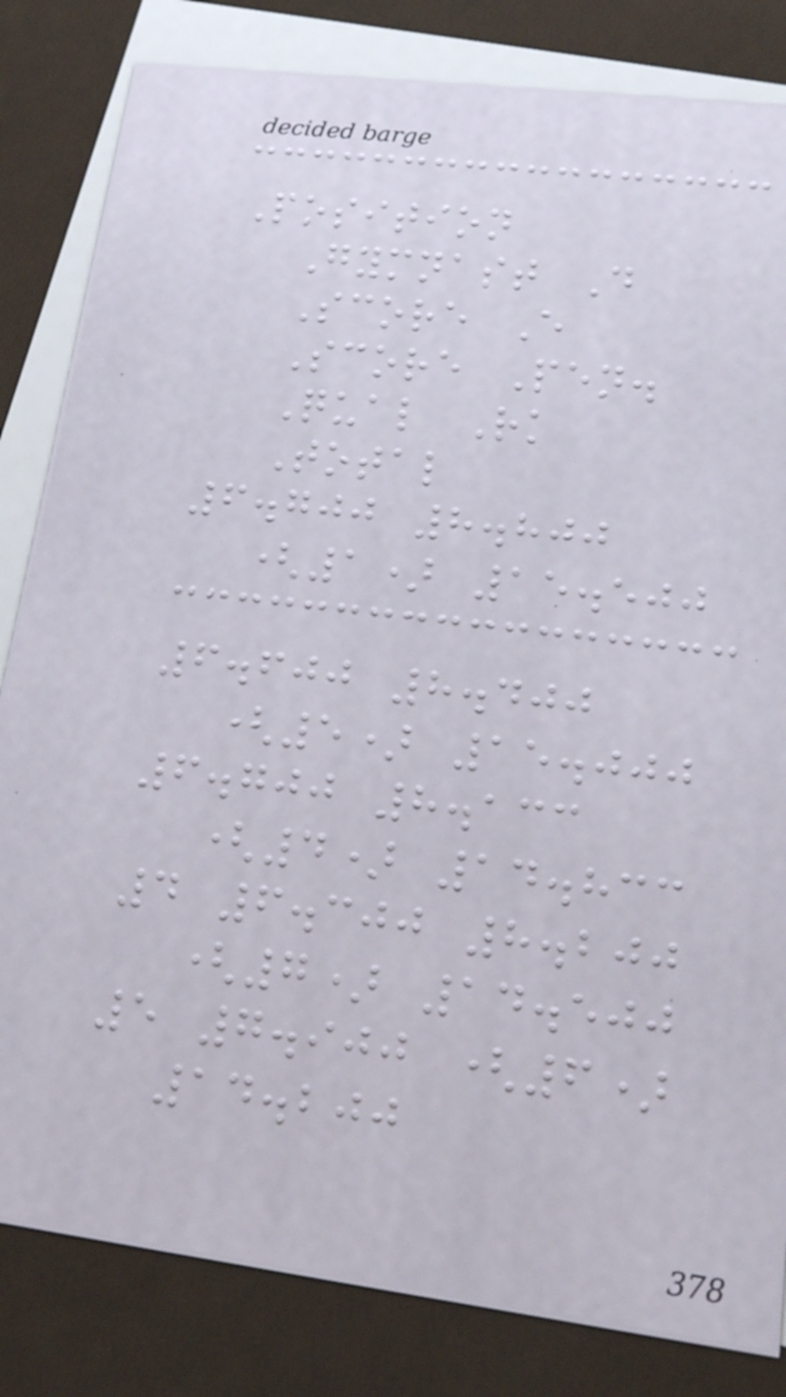Position
Gymnast D
Score E
Score Pen.
Qual Rk
Total
6.700 8.800
(1) 15.500
6.600 8.400
(5) 15.000
6.700 8.133
(4) 14.833
4 6.300 8.200
(7) 14.500
5 7.900 (6)
14.200
